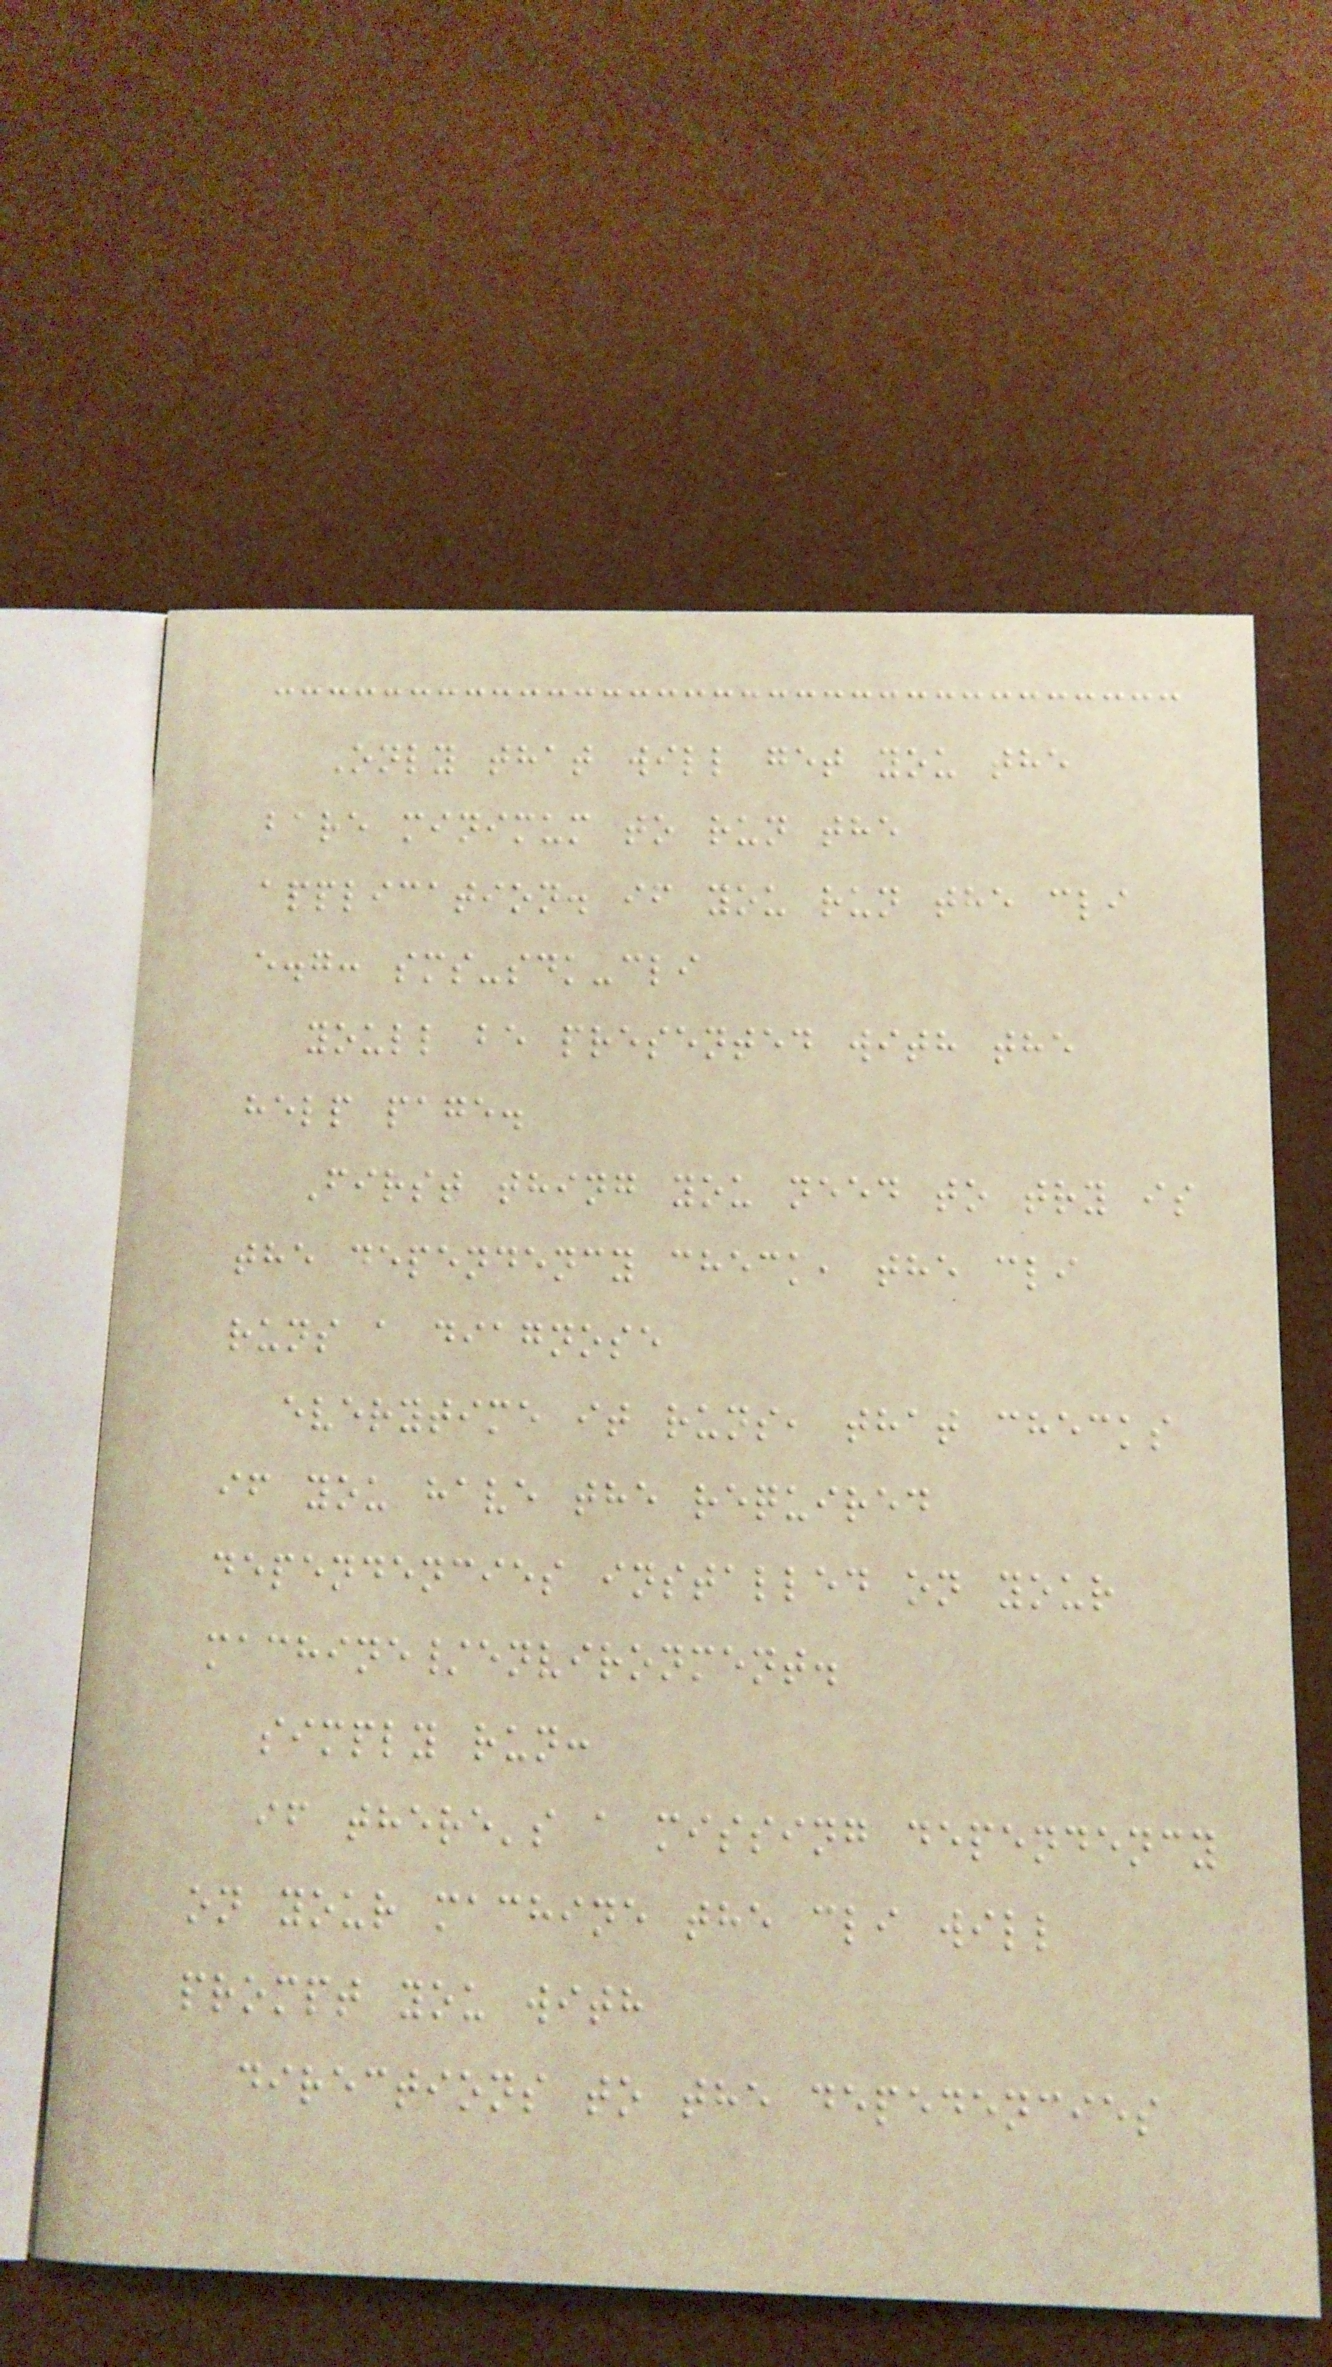Only that will get you the
bare minimum to run the
application. if you run the cli
e.g: sms-sdk-cli
youll be presented with the
help page.
First thing you need to try is
the dependency check, the cli
runs a diagnose
everytime it runs, that checks
if you have the required
dependencies installed on your
machine/environment.
simply run:
if there's a missing dependency
on your machine the cli will
prompt you with
directions to the depedencies
